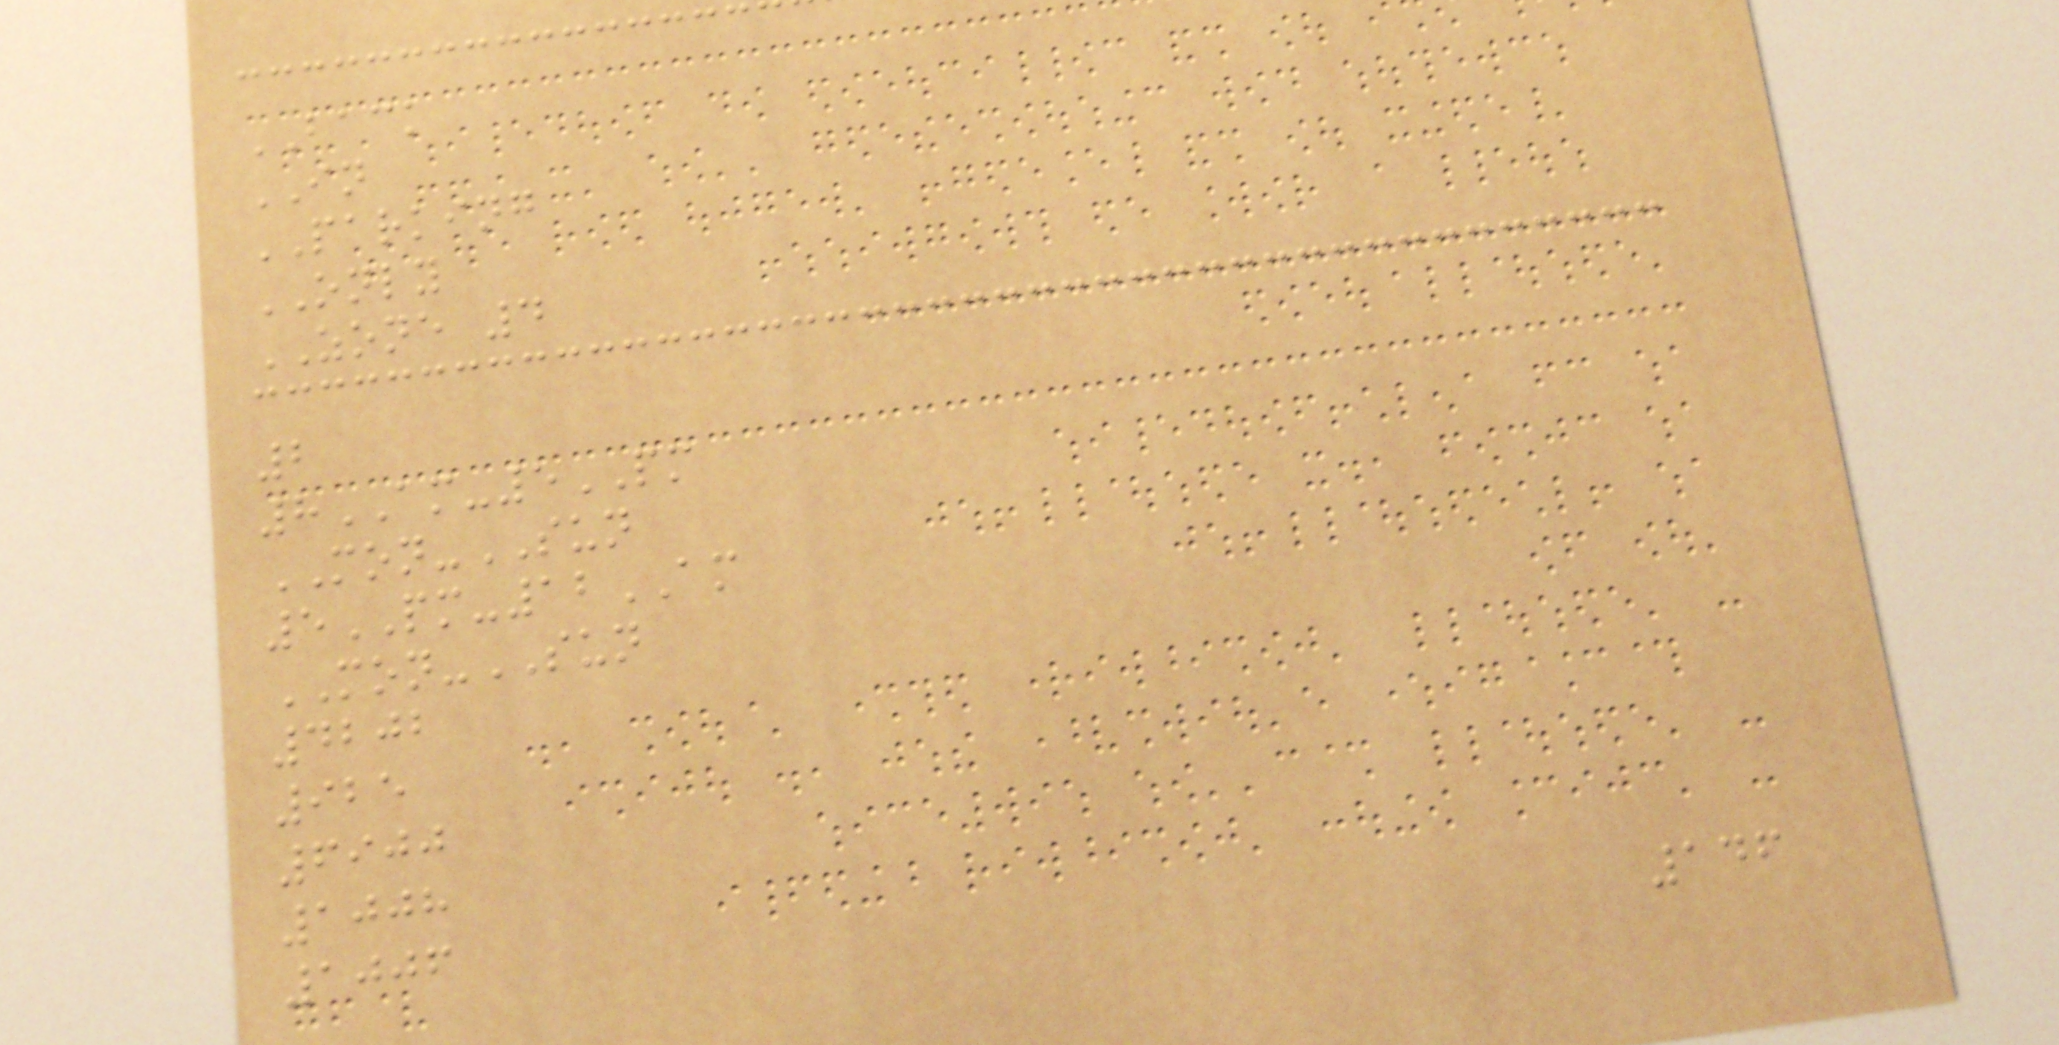BACK
IN
PARKING
ONLY
ZONE 4
2
8AM-5PM
MON-SUN
5PM-12AM
MON-SUN
4202
925
6900
1008
1006
146
